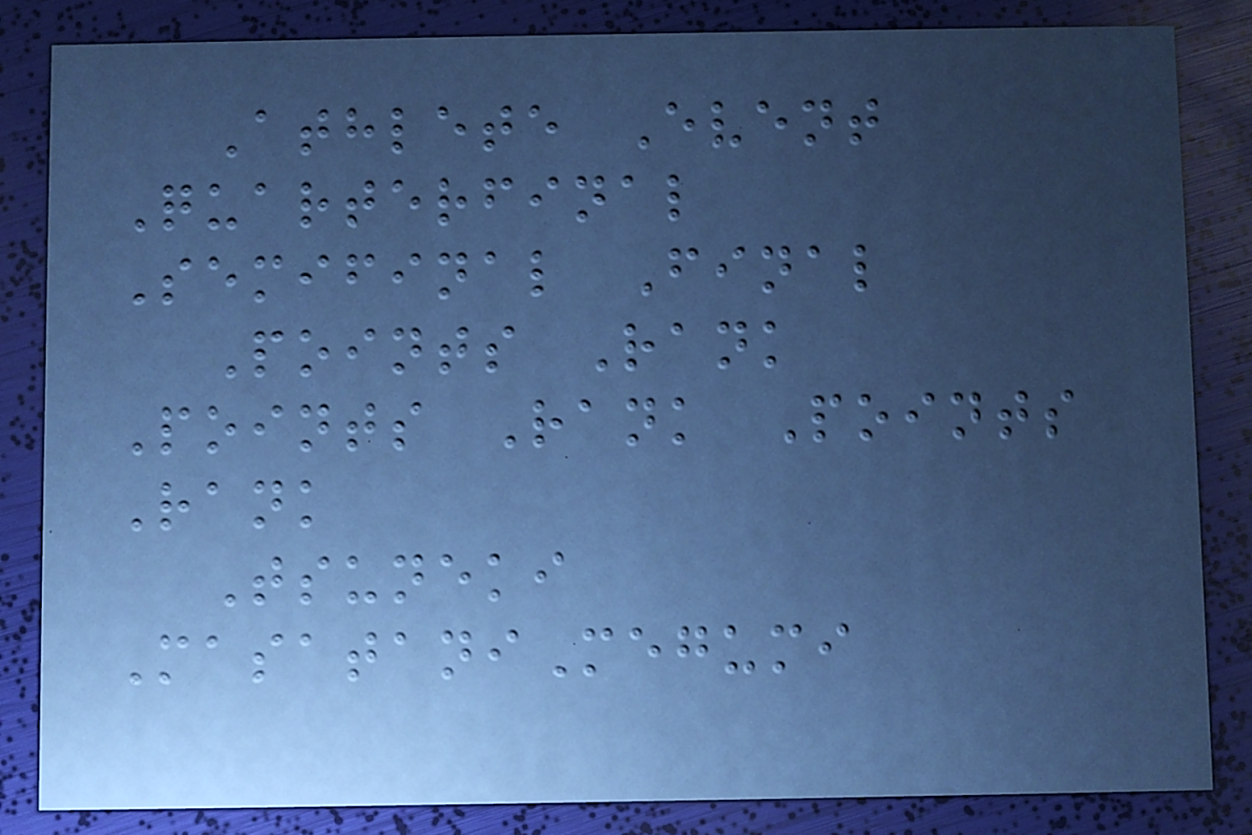Athlete Event
Quarterfinal
Semifinal Final
Points Rank
Points Rank Points
Rank
Tsuneki
MasataniMegumi
